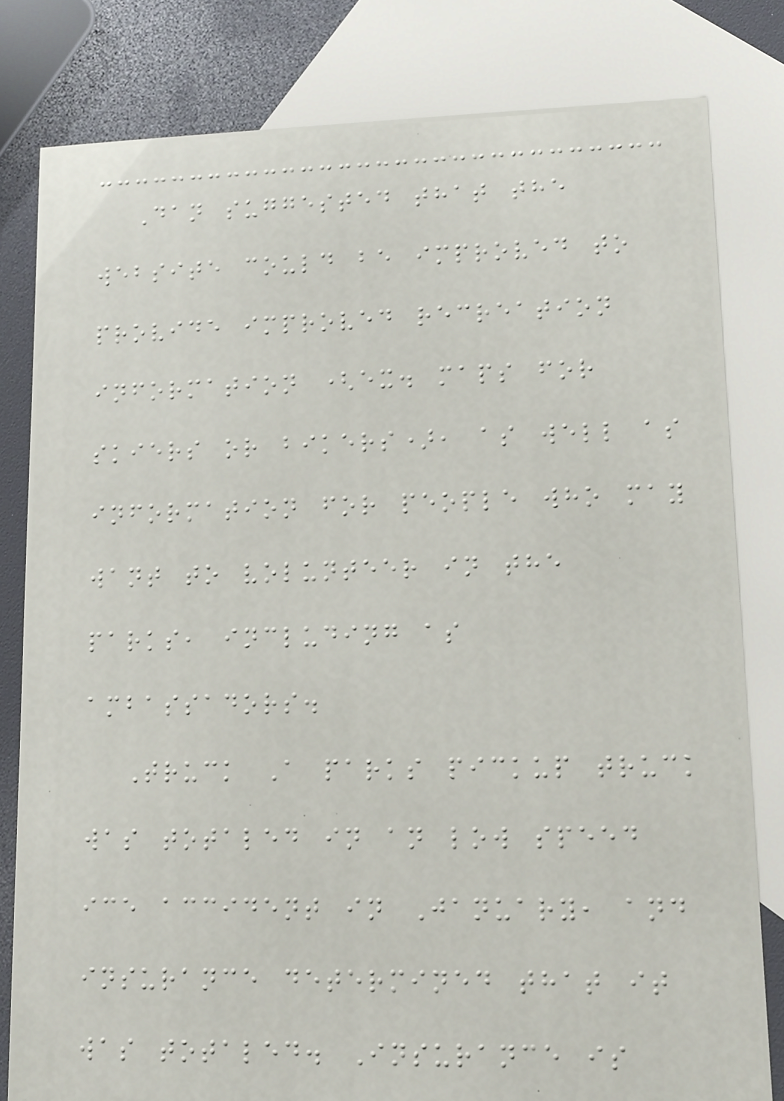Dan suggested that the
website could be improved to
provide improved recreation
information (ex. maps for
skiers or bikers), as well as
information for people who may
want to volunteer in the
parks, including as
ambassadors.
Truck A parks pickup truck
was totaled in an low speed
ice accident in January, and
insurance determined that it
was totaled. Insurance is
